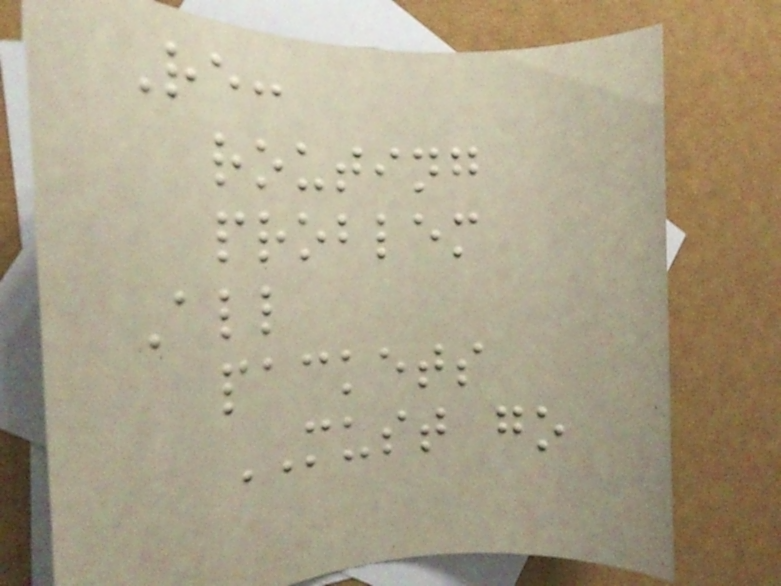Re:
routing
problem
All
packets
MUST go
